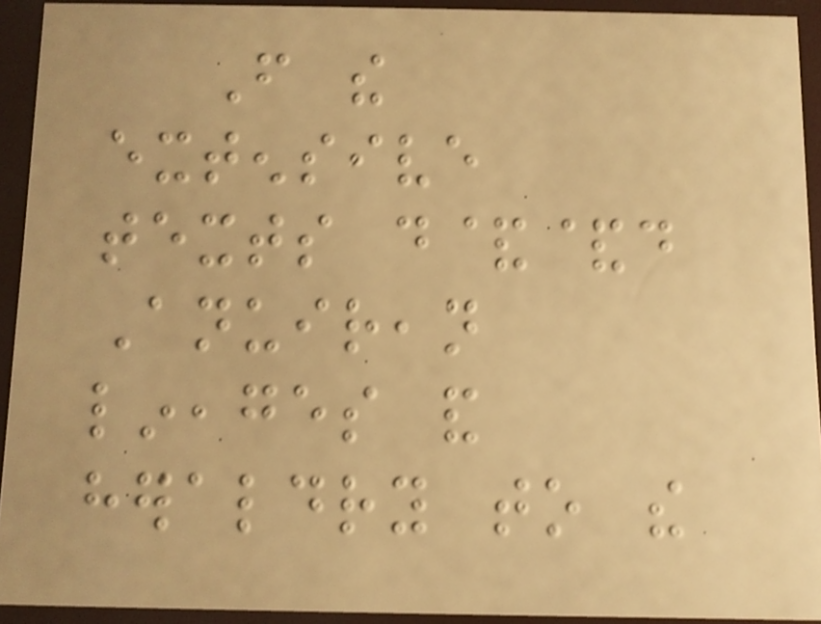From the
extensive
texts d&&d
Anuirean
lineages and
heraldry to the
